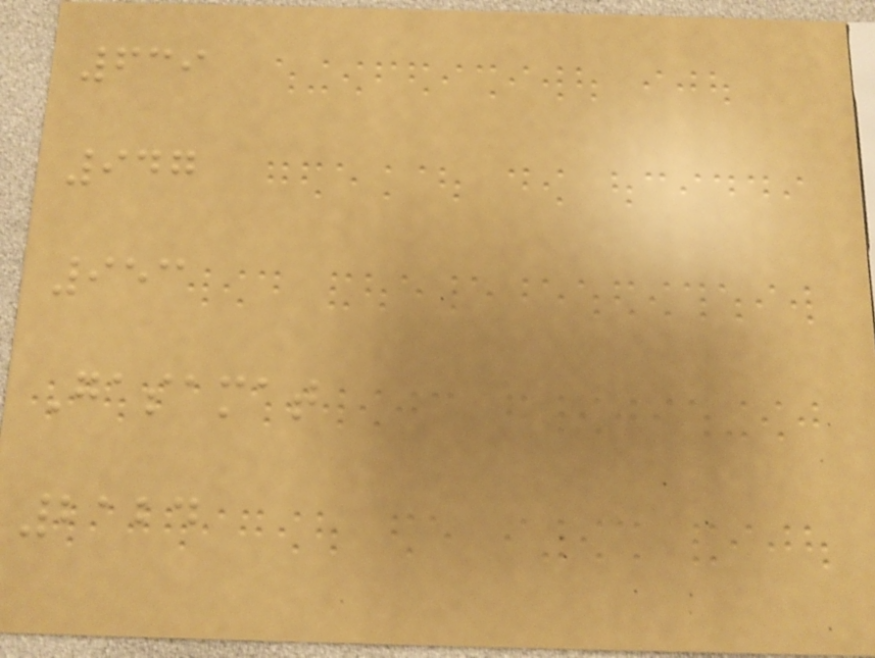639
947
953
Gasamat
2124
